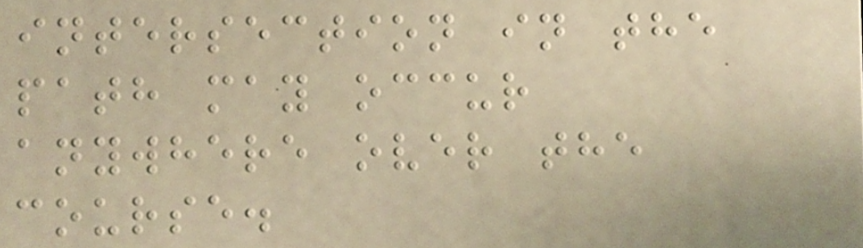intersection in the
path may occur
anywhere over the
course.
